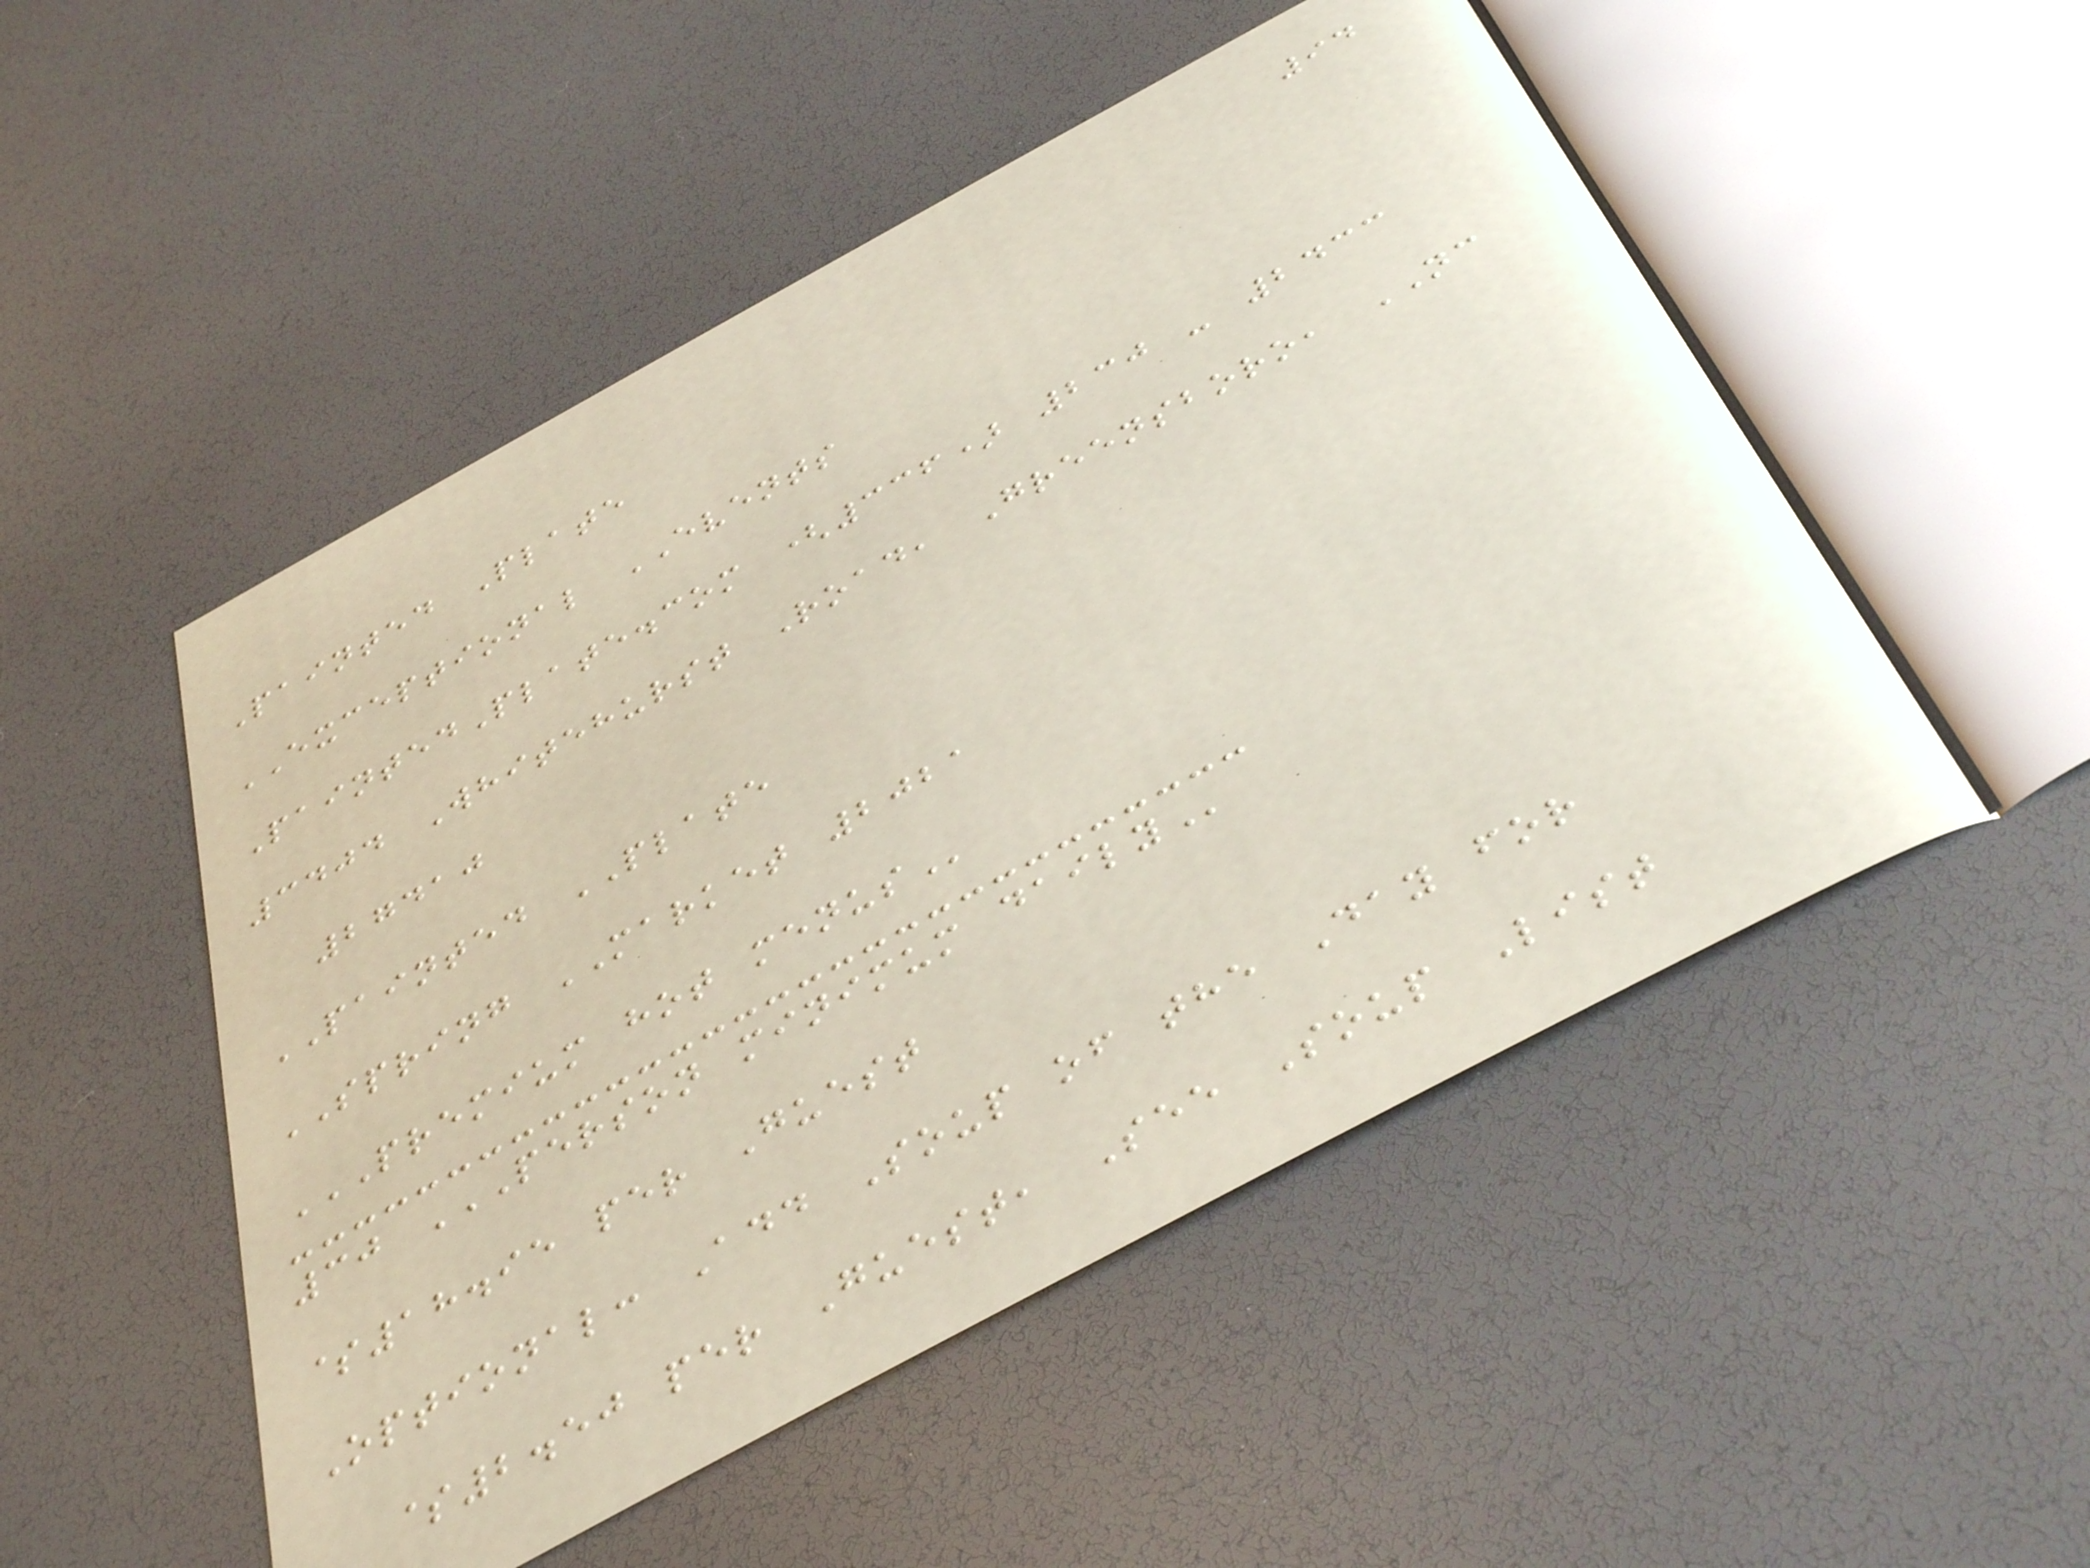94
Painted Plate
EXCEPTIONAL EVENTS
PaintedPlate.com (336) 230 - 2433
3404 Whitehurst Road, Greensboro, NC
27410
PAINTED PLATE
SPRING MARKET 2021
PREMIUM HOT MENUS
30 PERSON MINIMUM DAILY
$18.95 per Guest
Optional: Add Soup of the Day for
$2.50 per Guest, See Soup List
